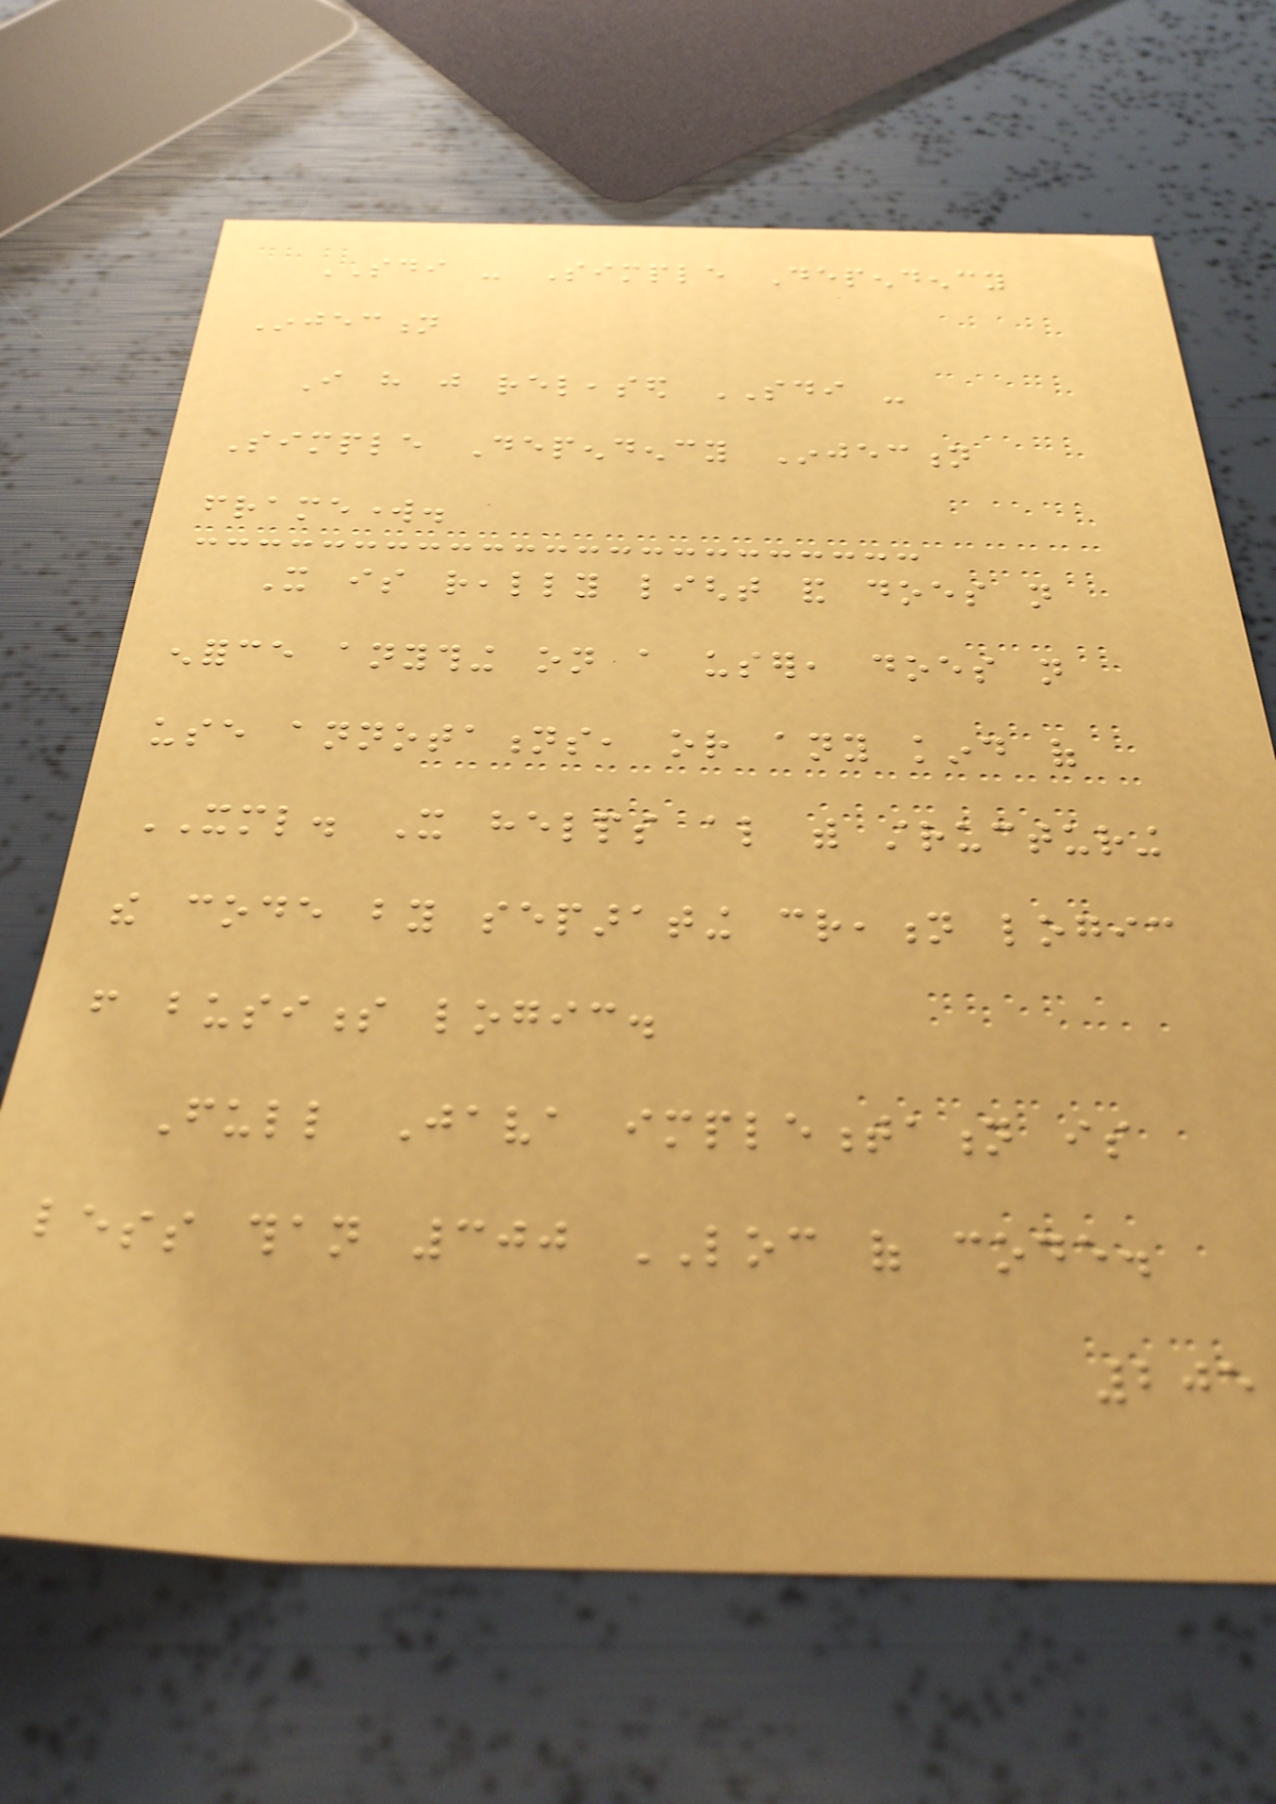SDI - Simple Dependency
Injection
I have just released SDI -
Simple Dependency Injection
framework.
It is really light and does not
enforce anything on a user, does not
use annotations, or any kind of
XML. It helps also with structuring
the code by separating creation logic
from business logic.
Full Java implementation is
less than 300 LOC of code.
205
